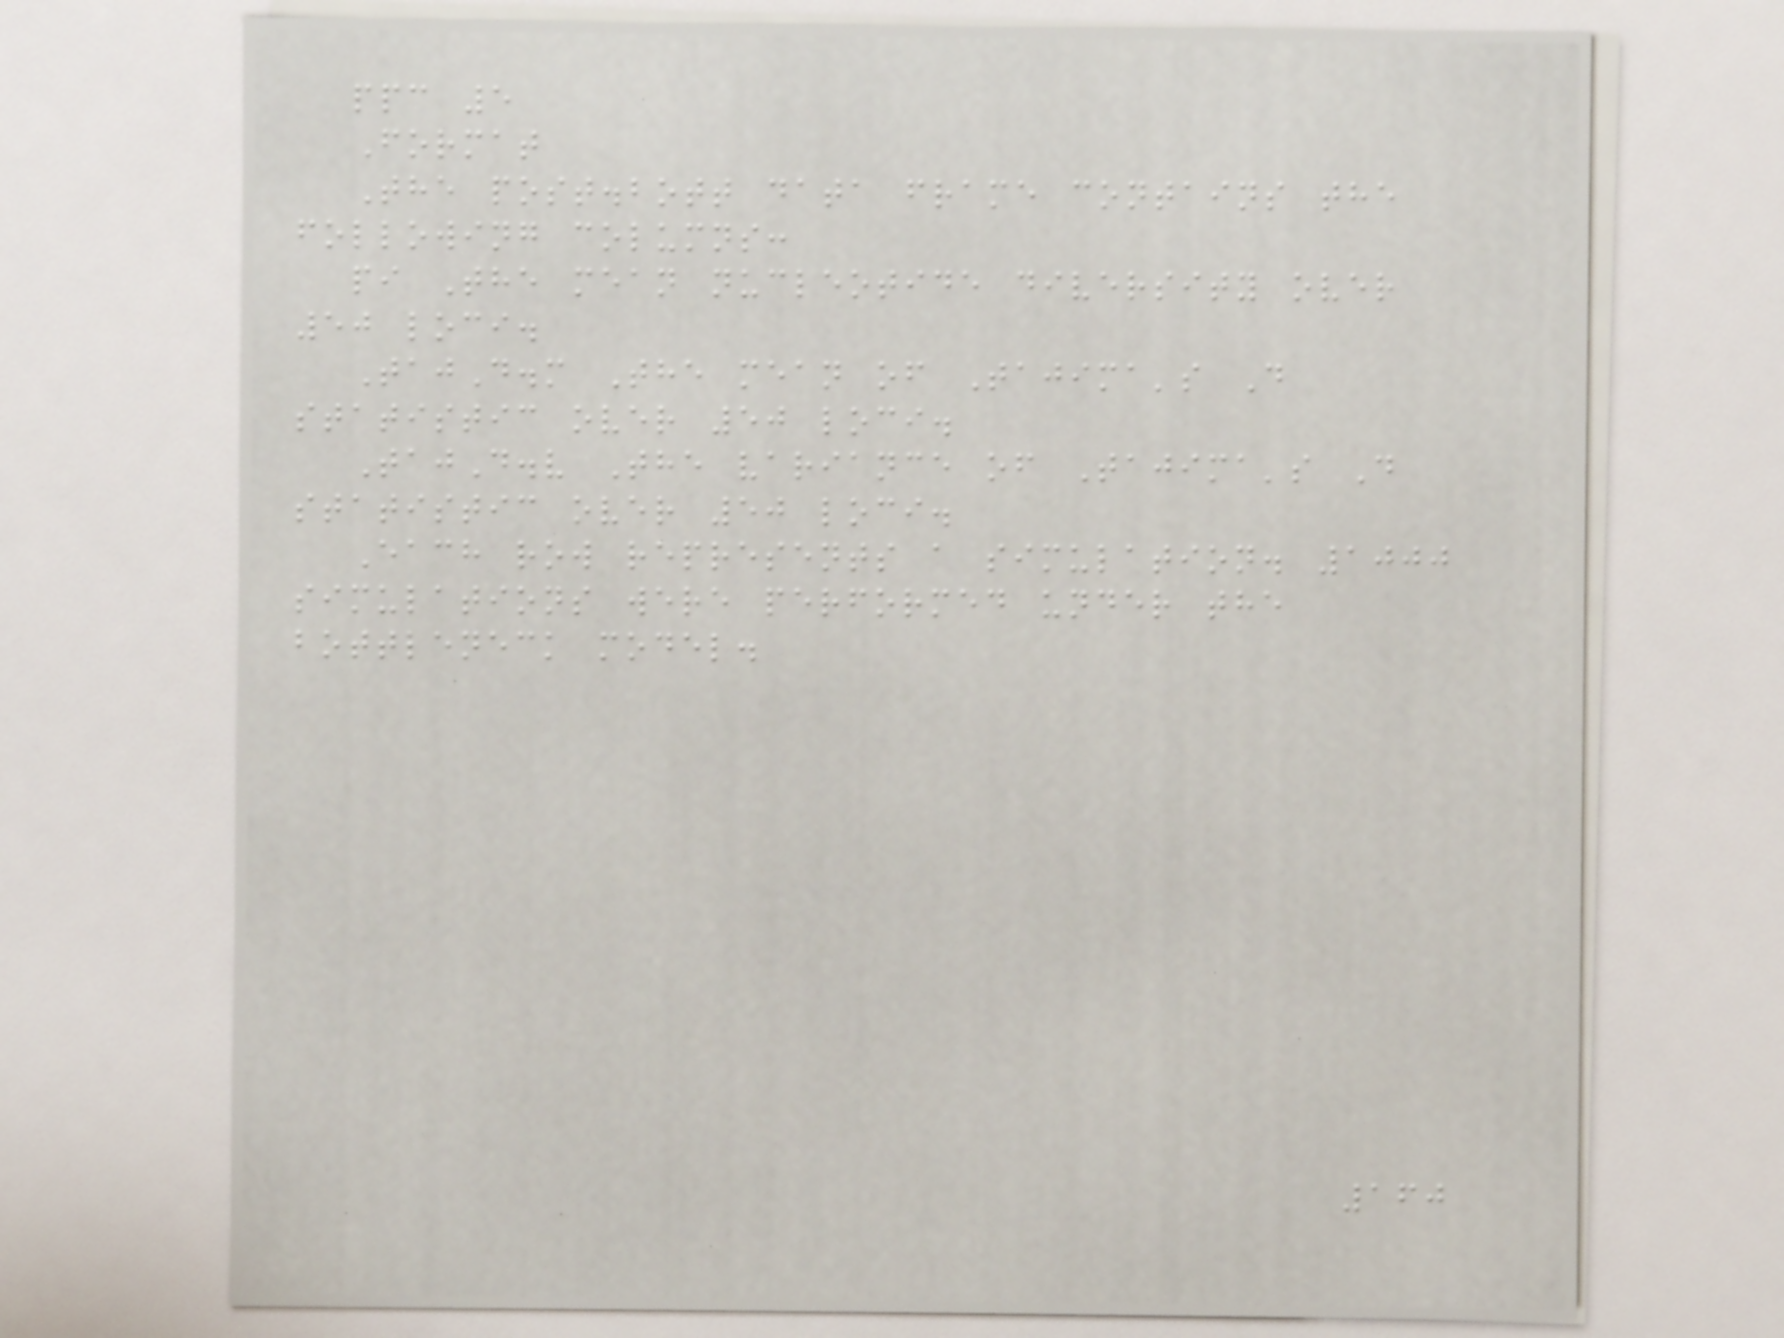ppc 5
Format
The post.bott data frame contains the
following columns:
pi The mean nucleotide diversity over
50 loci.
TajD.m The mean of Tajima's D
statistic over 50 loci.
TajD.v The variance of Tajima's D
statistic over 50 loci.
Each row represents a simulation. 1000
simulations were performed under the
bottleneck model.
160
